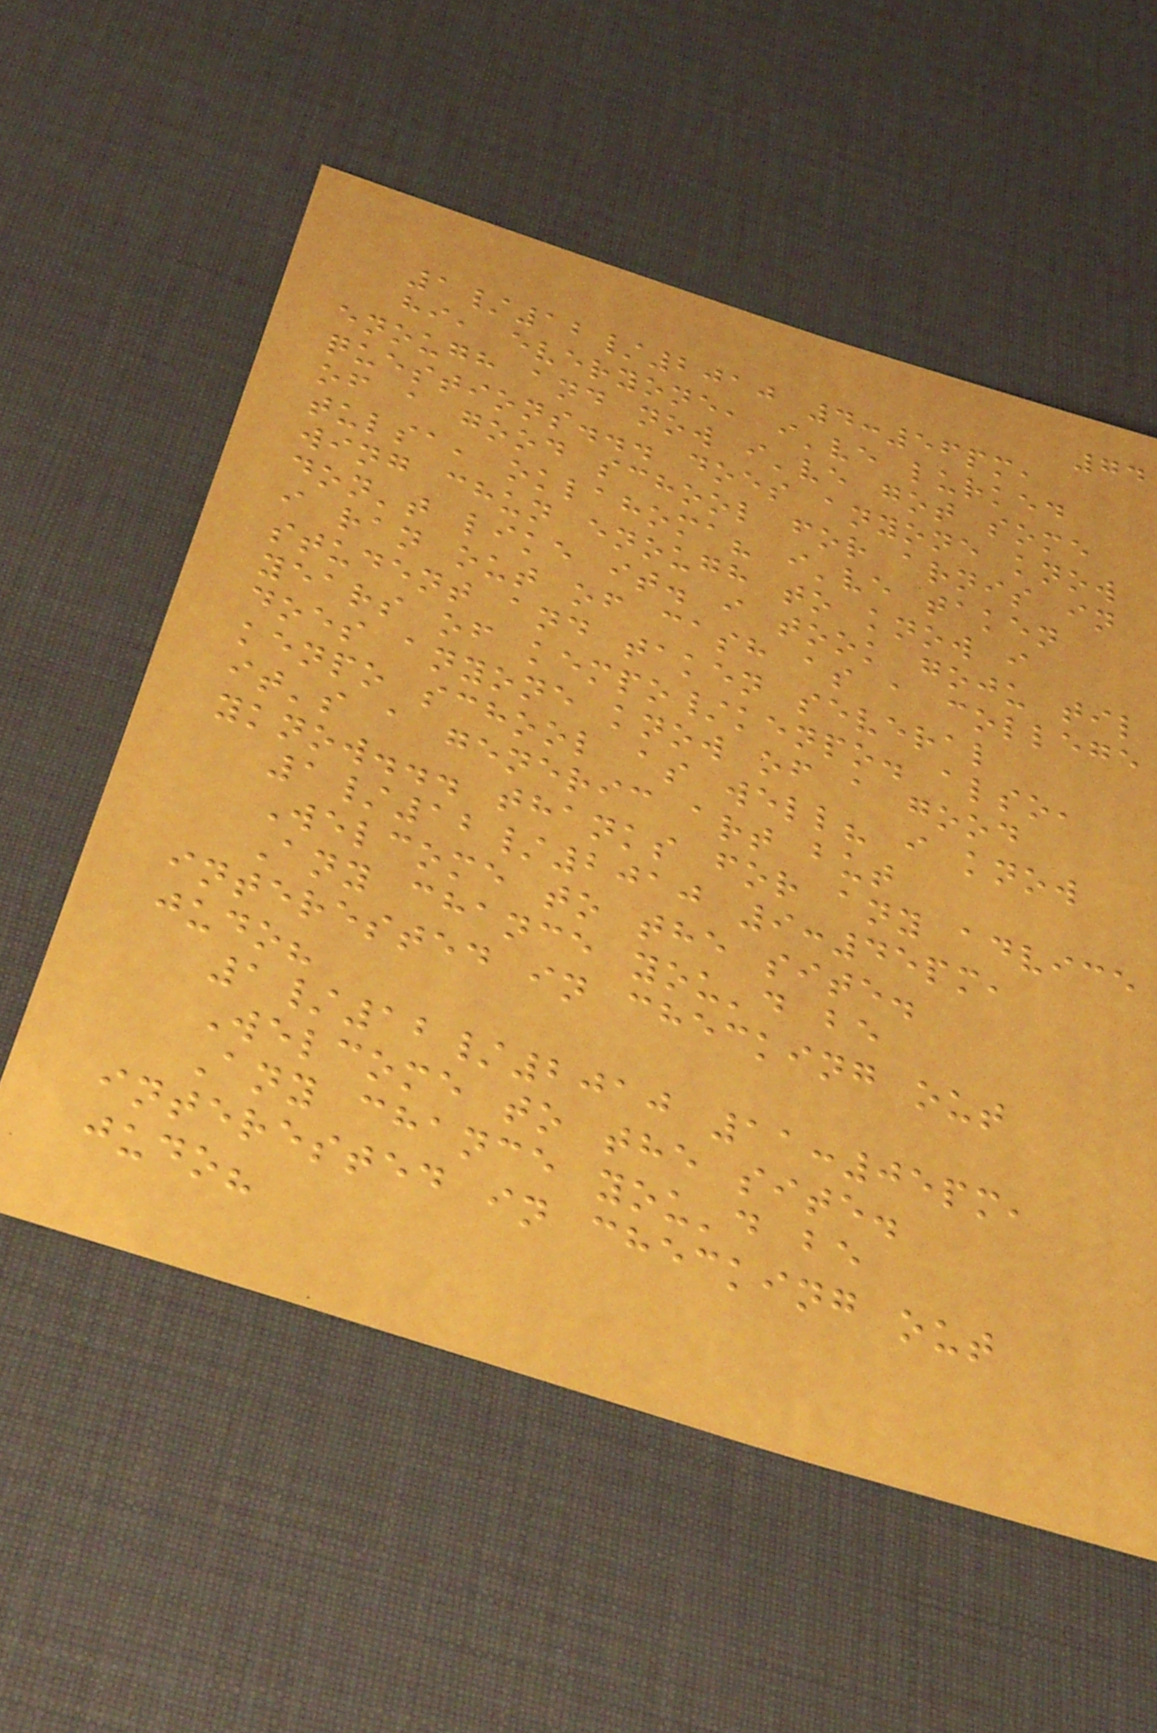74
1/12/2010 4:56pm,
hi, everyone, i've lurked
enough and now i've got some
questions... does anyone know
of a good school for arnis in
tulsa, oklahoma? i've taken
wing chun enough to know i
don't like it. i took goju til
i ran out of cash as a college
student and taken several
years of kempo/kenpo. also,
does anyone know of a good
kenpo school as well? i know
it's a generic art but
yknow... thanks for any advice
1/12/2010 9:45pm,
Welcome to the site.
Any chance you'd be
interested in checking out
judo?
1/12/2010 11:05pm,
Welcome to the site.
Any chance you'd be
interested in checking out
judo?
